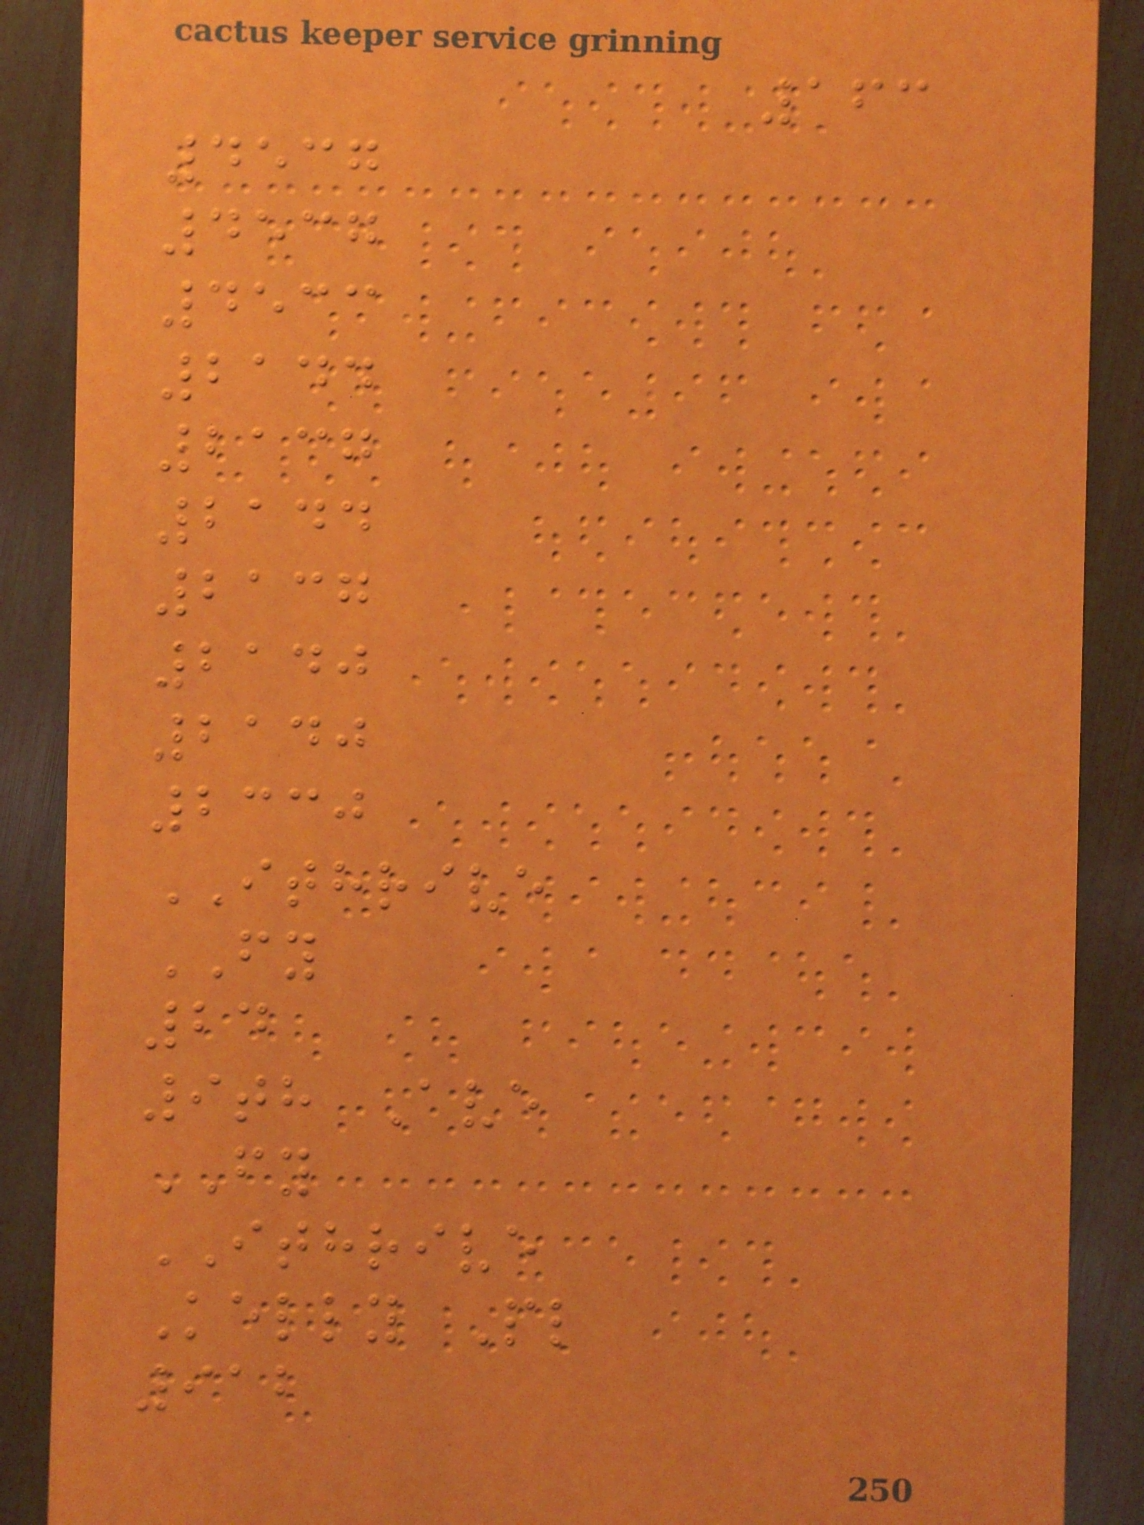163
4537
4537
4533
2144
2137
2144
2137
2140
2140
2330
ITHRIVE
FY
24
9th Ave
FY
ITHRIVE
Kelly Pl
912
